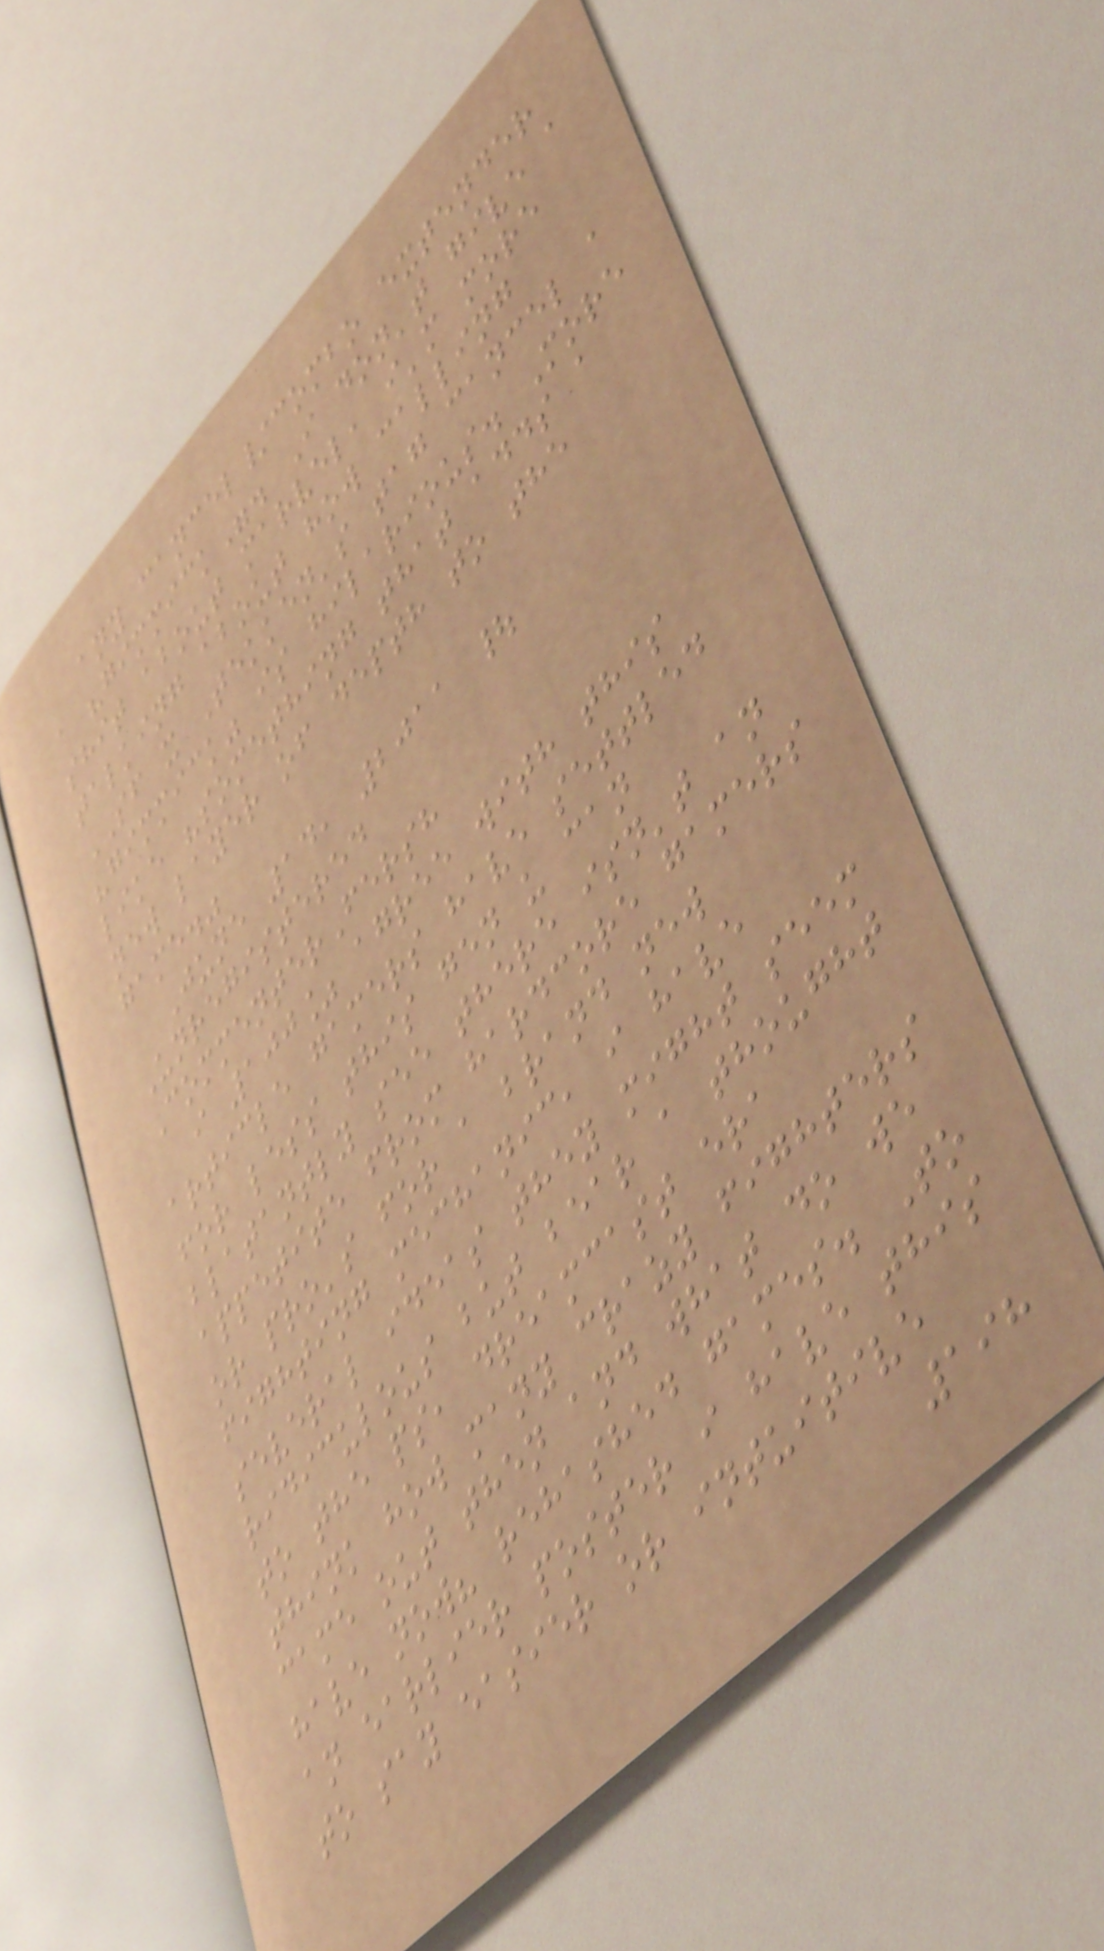any cancel/combo extender
a "gimmick". I don't give a
shit about marvel, i'm more
talking about how calling
SF x Tekken's tag cancel a
"gimmick" is hilarious. More
like "something that adds a
new layer of depth to the
game."
June 14, 2011 |
Unregistered
CommenterFersh
i 100% agree with this
article gamers have settled
for less this gen u can
blatantly see there isn't an
appetite from hardcore gamers
or pro's for a brand new
fighting mechanic, i have
several ideas they might seem
ridiculous but bear a thought
to the ps, dreamcast era
think how many crazy fighters
came out then and what do we
have now? rehashed games. To
an earlier poster i have this
to say easier or intuitive
198
